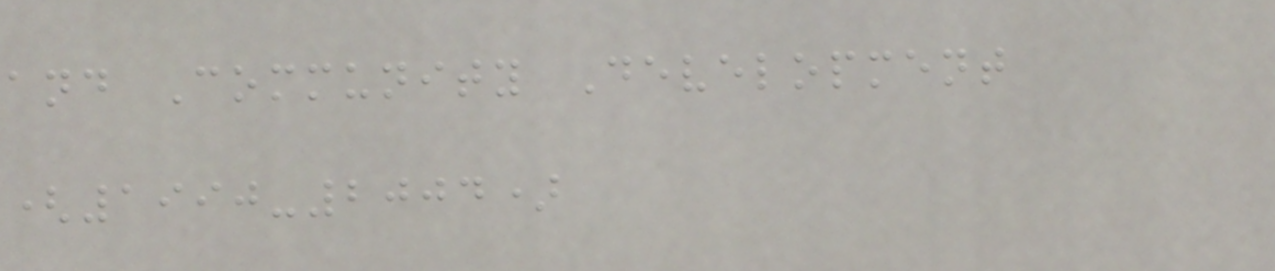and Community Development
(1990-2004)
